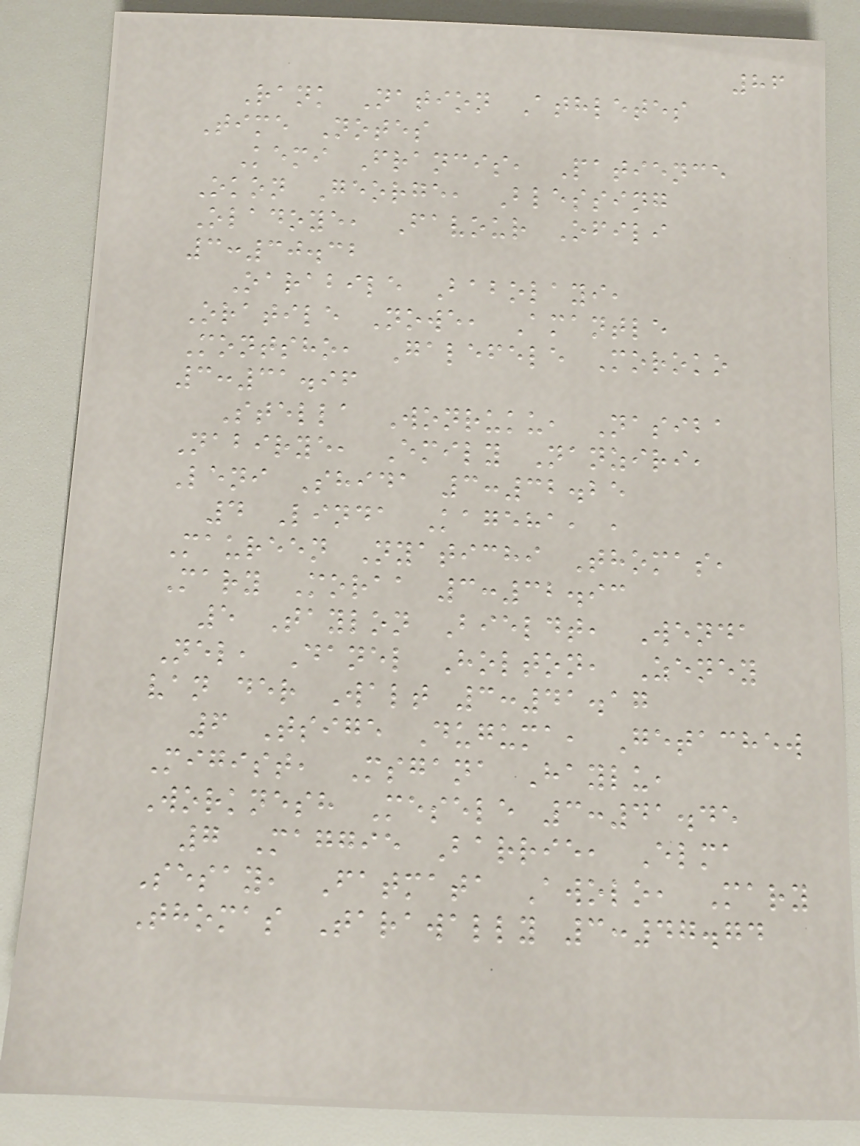86
Rank Nation Athletes
Time Notes
Kemi Francis, Patience
Okon George, Blessing
Oladoye, Favour Ofili
3:30.32
Oarabile Babolayi,
Oratile Nowe, Amantle
Montsho, Galefele Moroko
3:31.96
Stella Wonruku, Nasiba
Nabirye, Emily Nanziri,
Leni Shida 3:32.25
4 Linda Kageha, ,
Maureen Nyatichi Thomas,
Mary Moraa 3:32.93
5 Taylon Bieldt, Wenda
Nel, Danel Holton, Zeney
van der Walt 3:41.17
6 Tsige Duguma, Getachew
Migist, Msgana Haylu,
Worknesh Mesele 3:41.45
7 Maggie Barrie, Elma
Sesay, Fatmata Awolo, Mary
Thomas Tarawally 3:47.74
